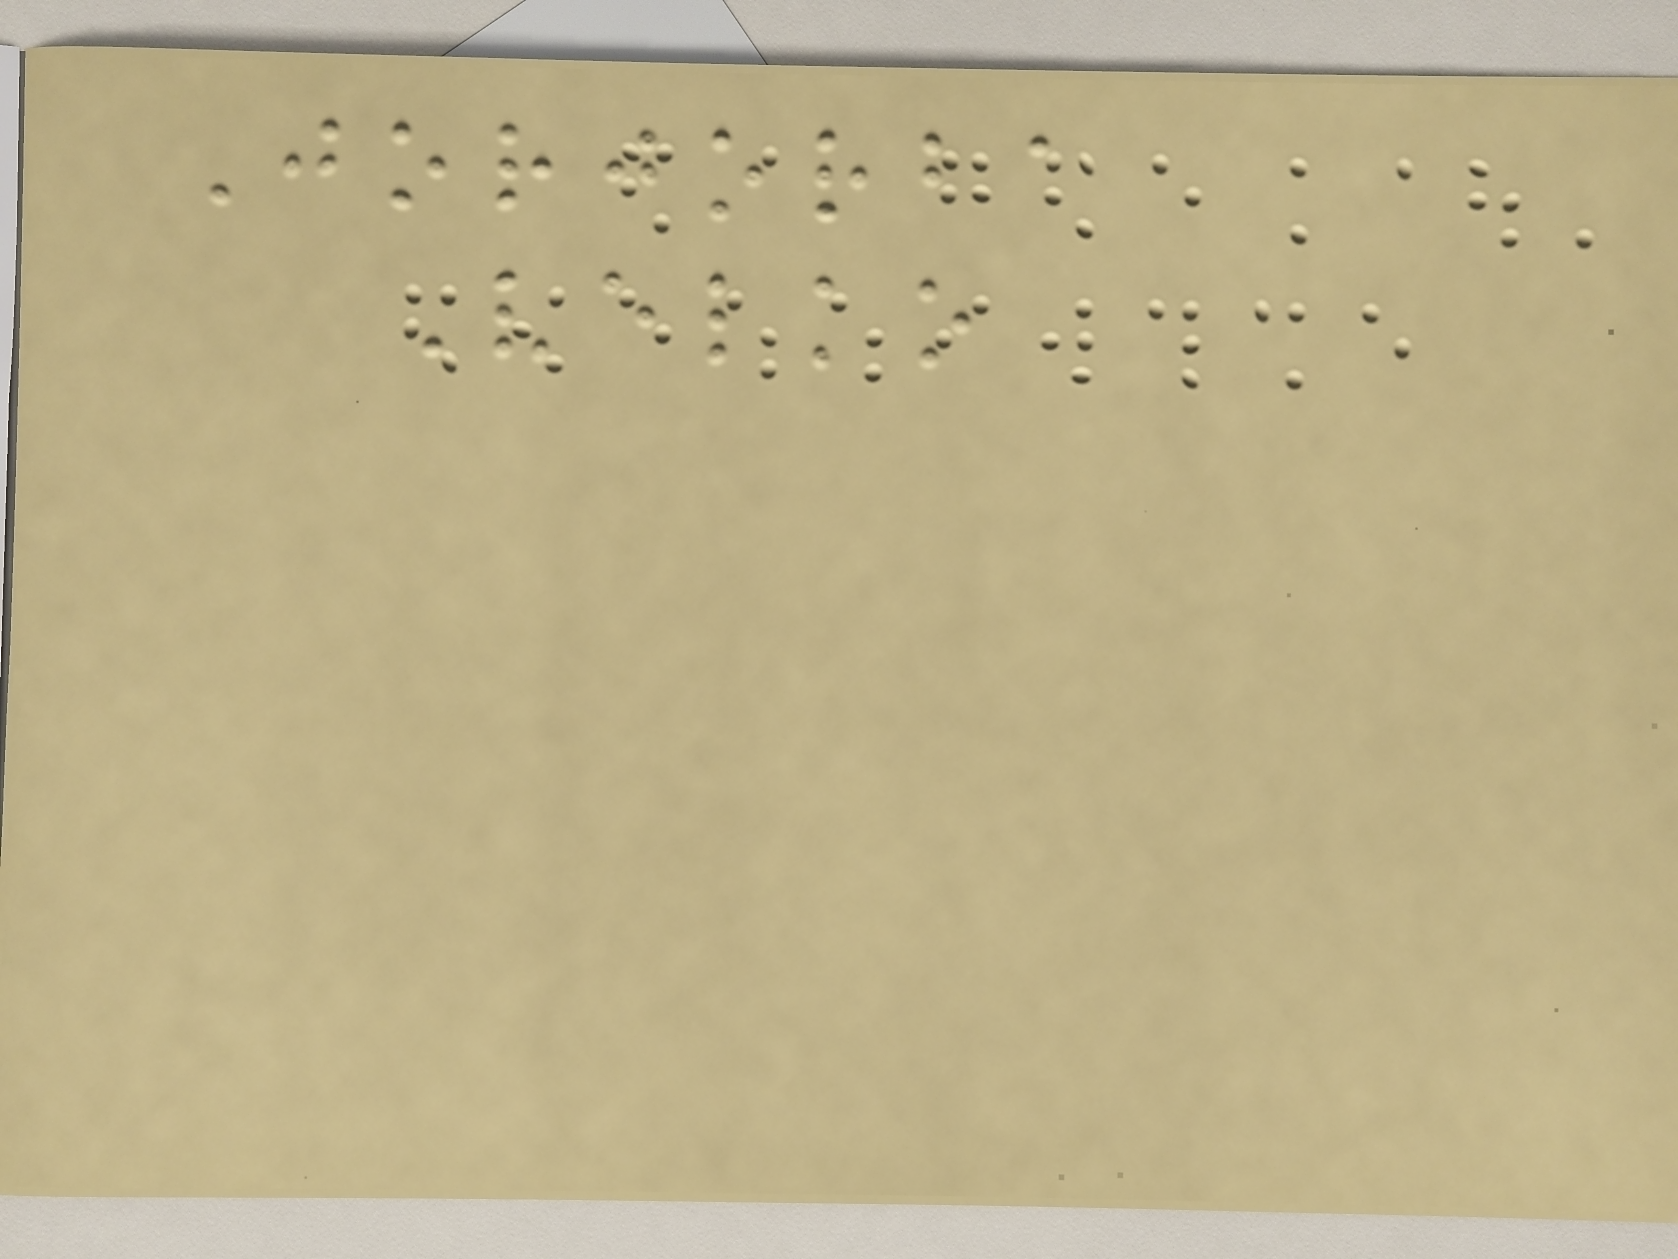Jorjorba
Velko
